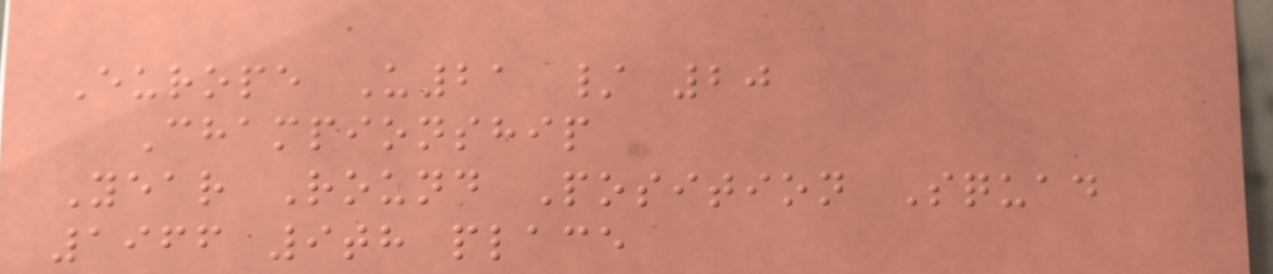Europe U21 / 20
Championship
Year Round Position Squad
1966 9th place
